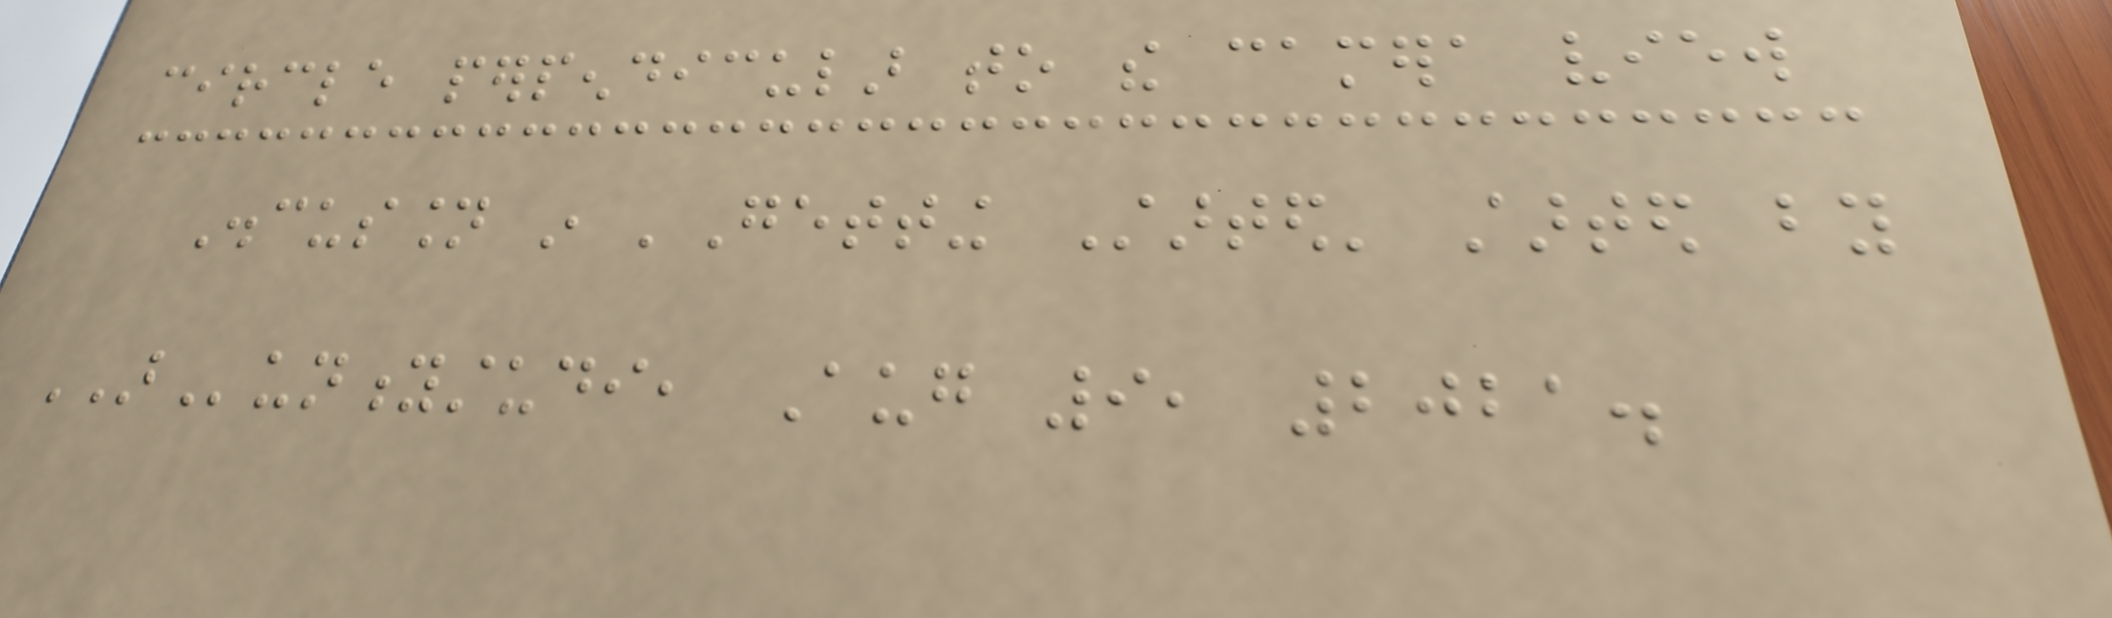circle perpendicular to the camera view
Discussion in 'Getting Started' started by
ARunitystudi, Aug 9, 2021.
